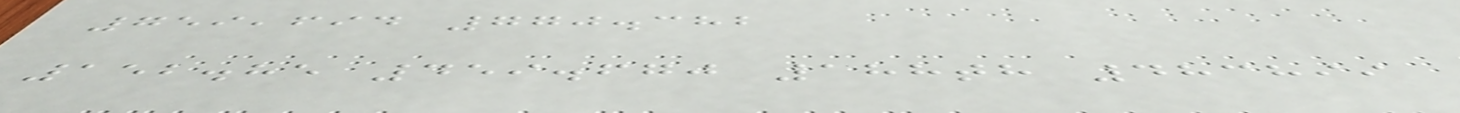759,694 770.382
152.85 459.670 188th 483899
